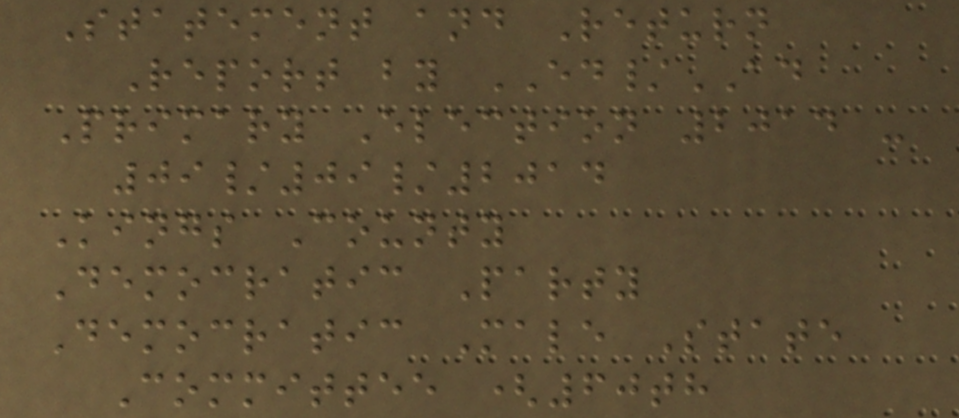Statement and Return
Report by ED/AD
Primary Election 2014 -
09/09/2014
Kings County
Democratic Party
Democratic Male State
Committee (60th
